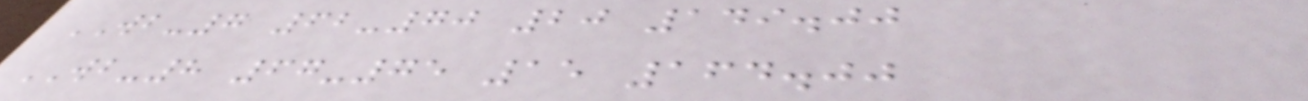WB-7 62-70 20 149.00
WB-8 67-75 15 164.00
